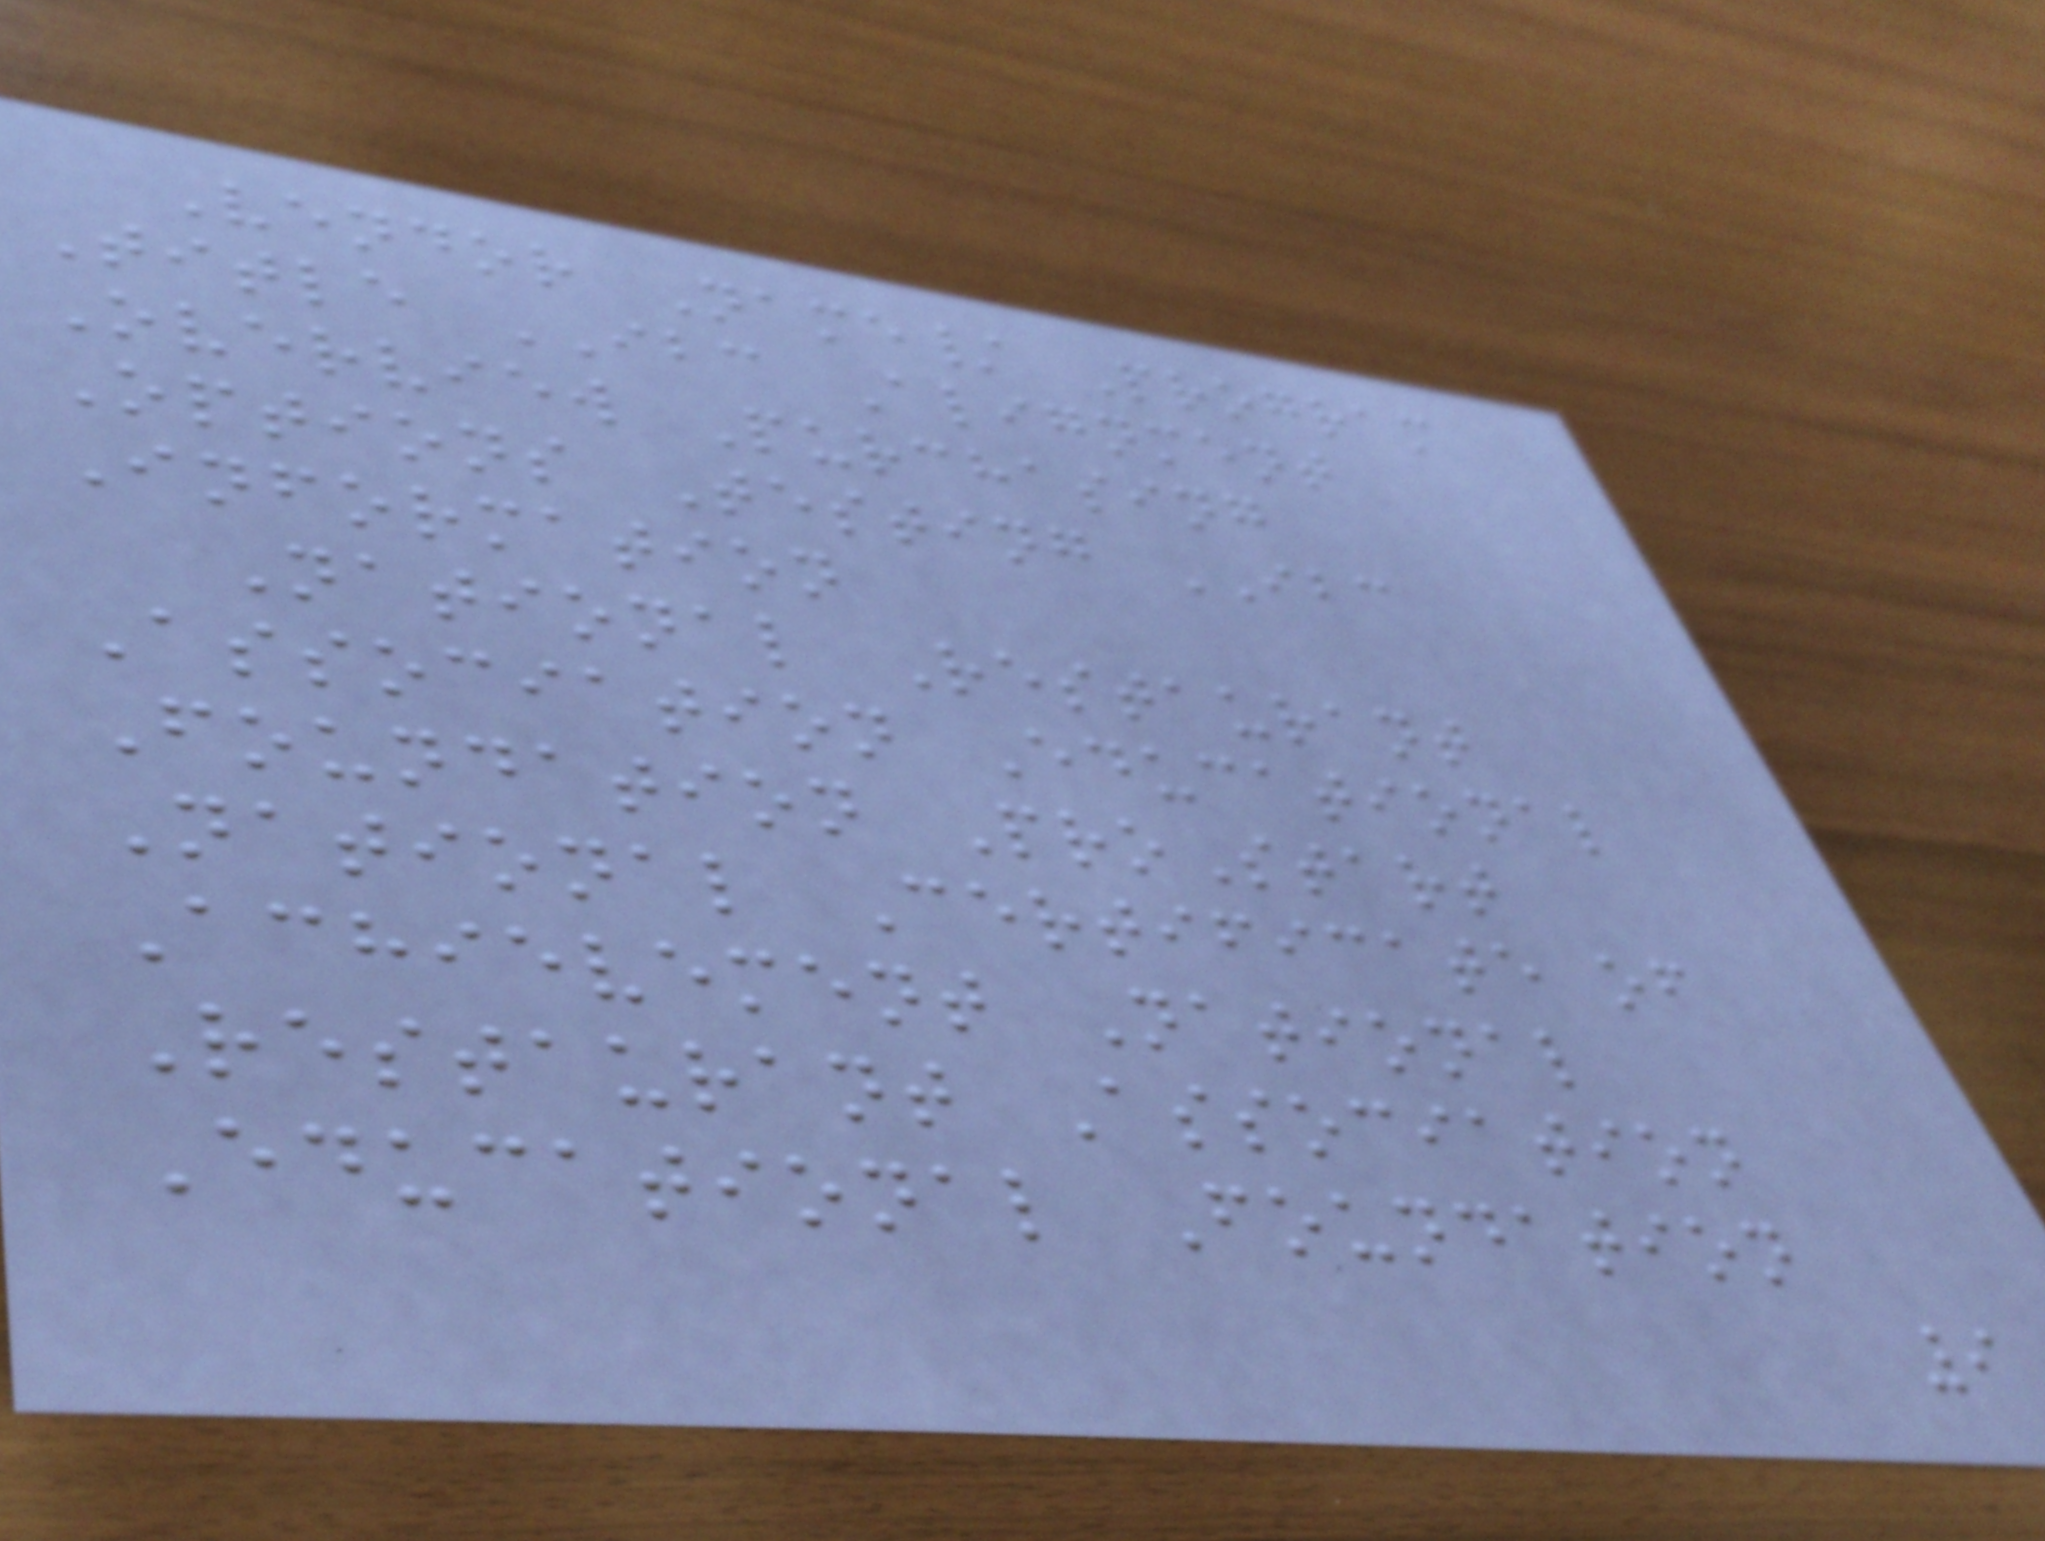Vendor Name/ Program
Title IBC Alignment
Overview Purchasing
Options Testing IBC
Information
National Restaurant
Association Educational
Foundation ProStart
National Certificate of
Achievement National
Restaurant Association
Educational Foundation
9
